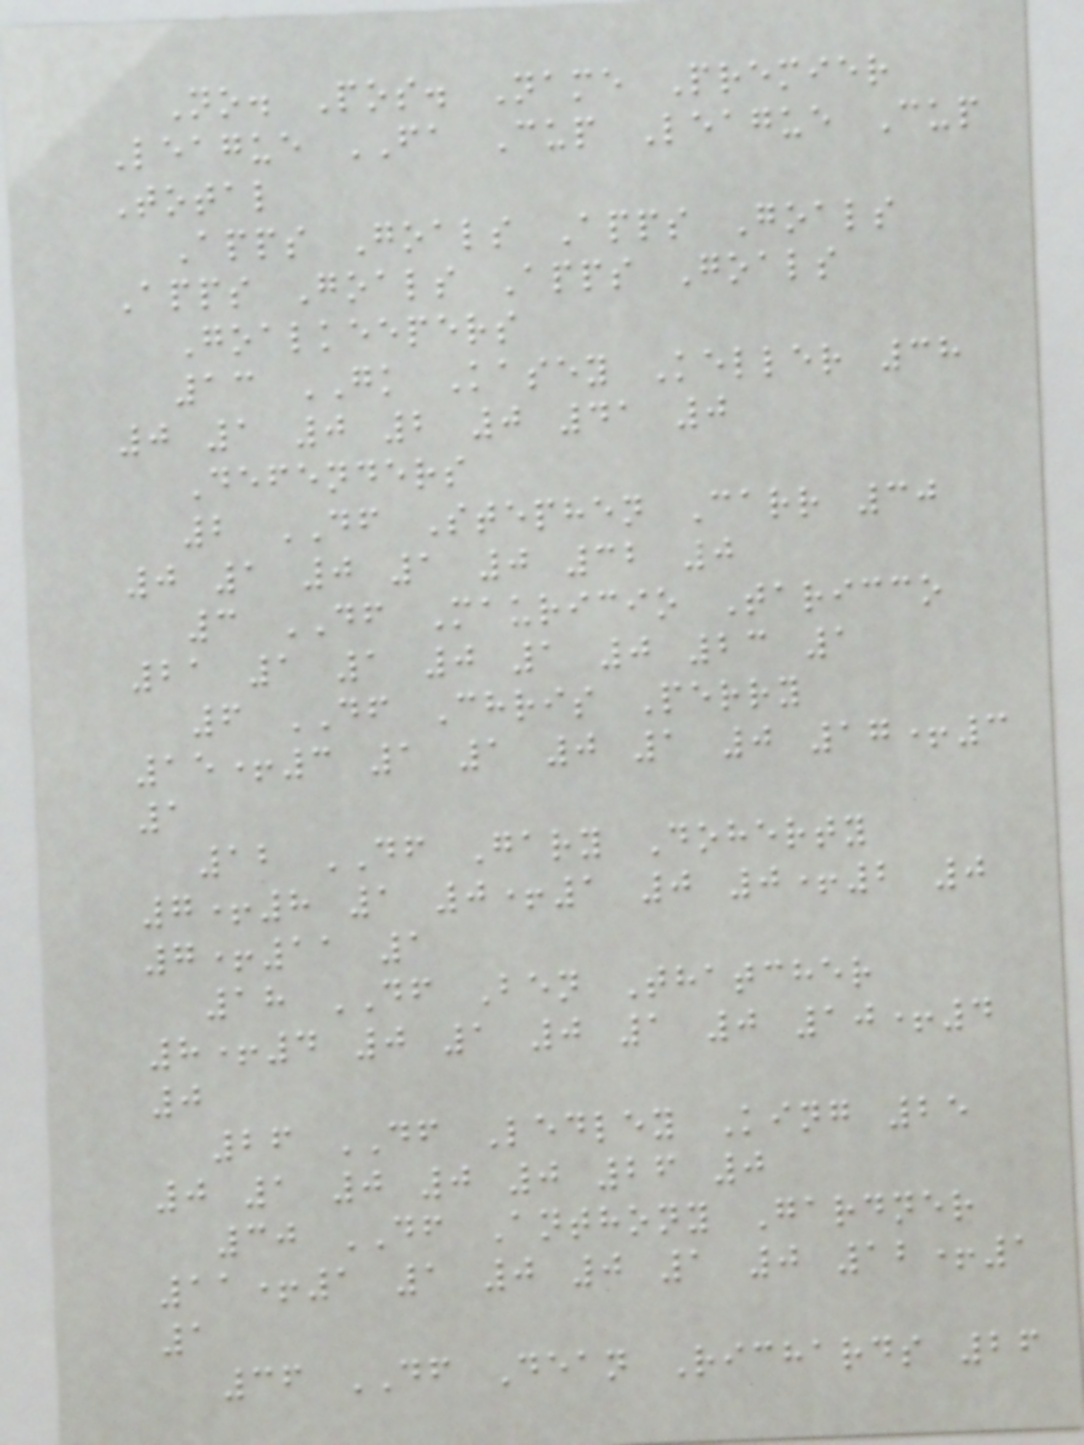No. Pos. Name Premier
League FA Cup League Cup
Total
Apps Goals Apps Goals
Apps Goals Apps Goals
Goalkeepers
13 GK Kasey Keller 38
0 1 0 2 0 41 0
Defenders
2 DF Stephen Carr 30
0 1 0 1 0 32 0
3 DF Mauricio Taricco
21 1 1 0 1 0 23 1
6 DF Chris Perry
15+3 1 1 0 1 0 17+3
1
12 DF Gary Doherty
7+8 1 0+1 0 0+2 0
7+11 1
18 DF Ben Thatcher
8+4 0 1 0 1 0 10+4
0
26 DF Ledley King 25
0 1 0 0 0 26 0
30 DF Anthony Gardner
11+1 1 0 0 1 0 12+1
1
36 DF Dean Richards 26
